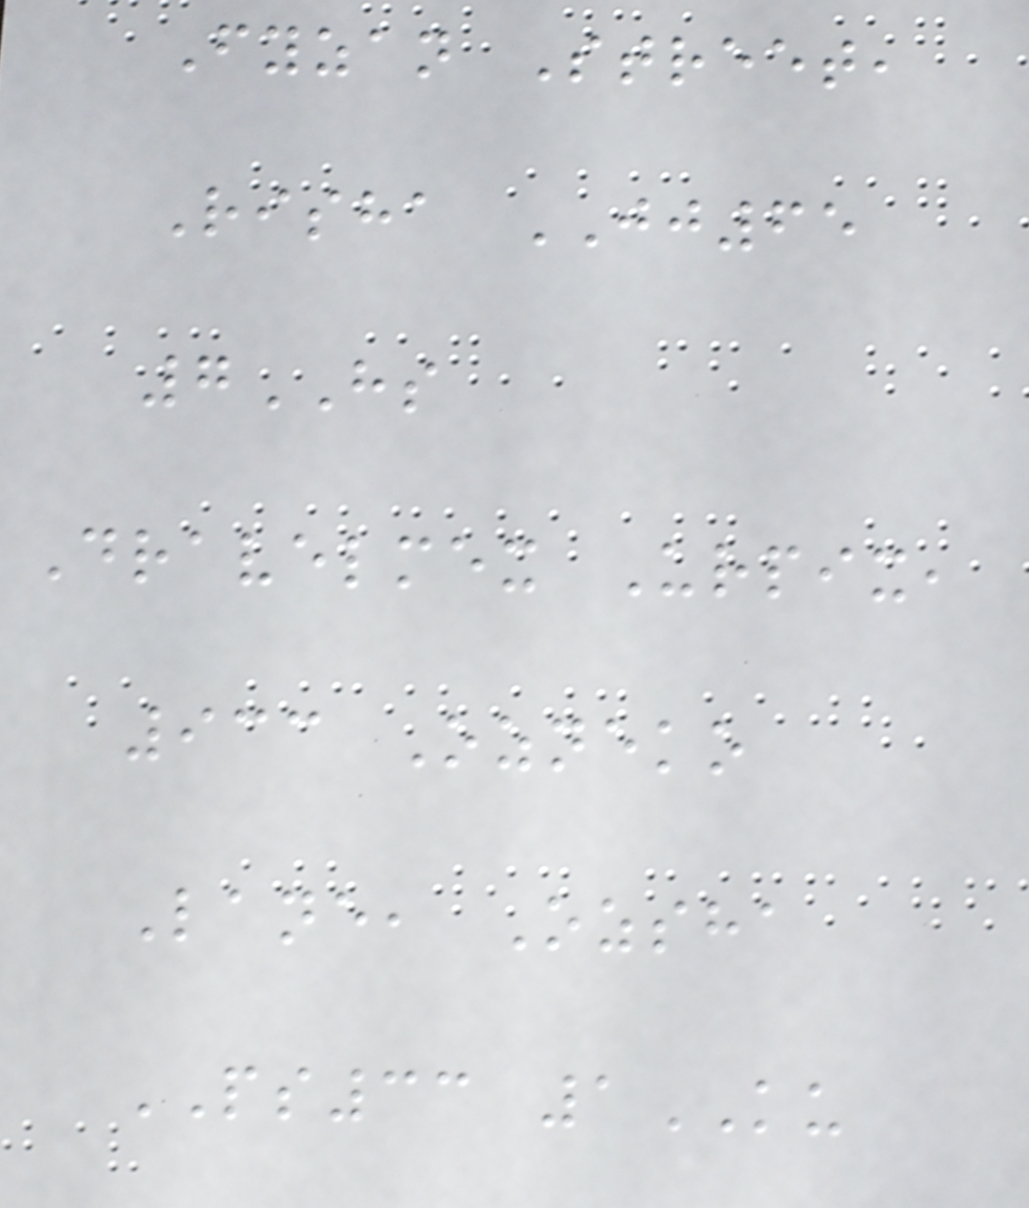Fyzan Street,
Risha JJ65
7HS
Dravelmex Urpix,
933 Ozneko
Lane, Ozsha
PS33 1KU
